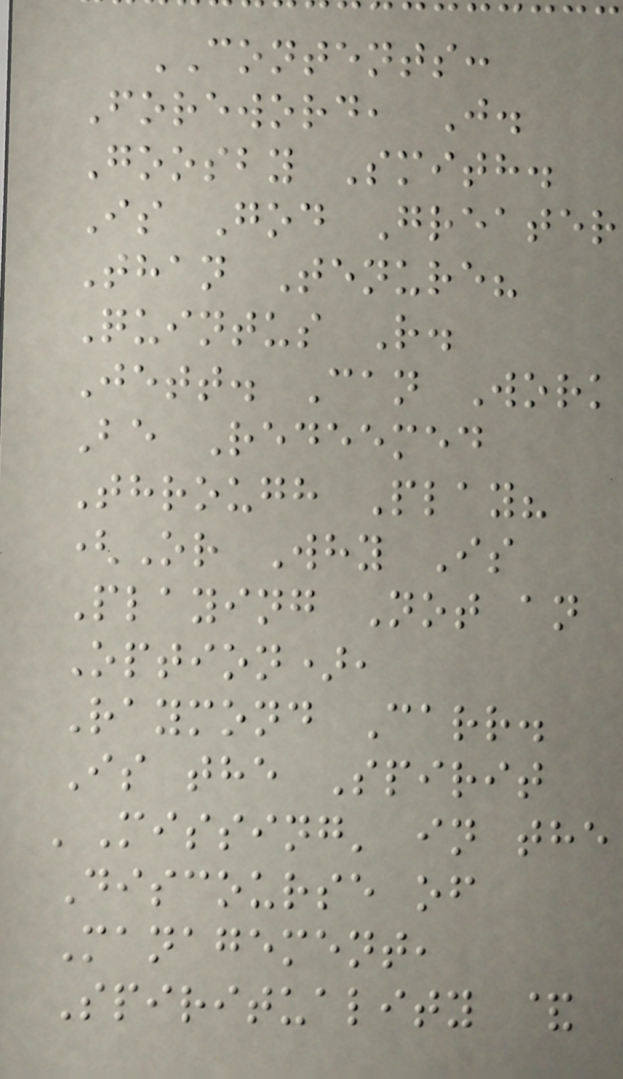CONTENTS:
Foreword, J.
Goosby Smith.
Is God Greater
Than Tenure?
Quintus R.
Jett. Can Work
Be Redeemed
Through Play?
(Or Why Is
Playing Not an
Option),
Raymond Carr.
Is the Spirit
'Missing' in the
Discourse of
Management,
Spirituality &
